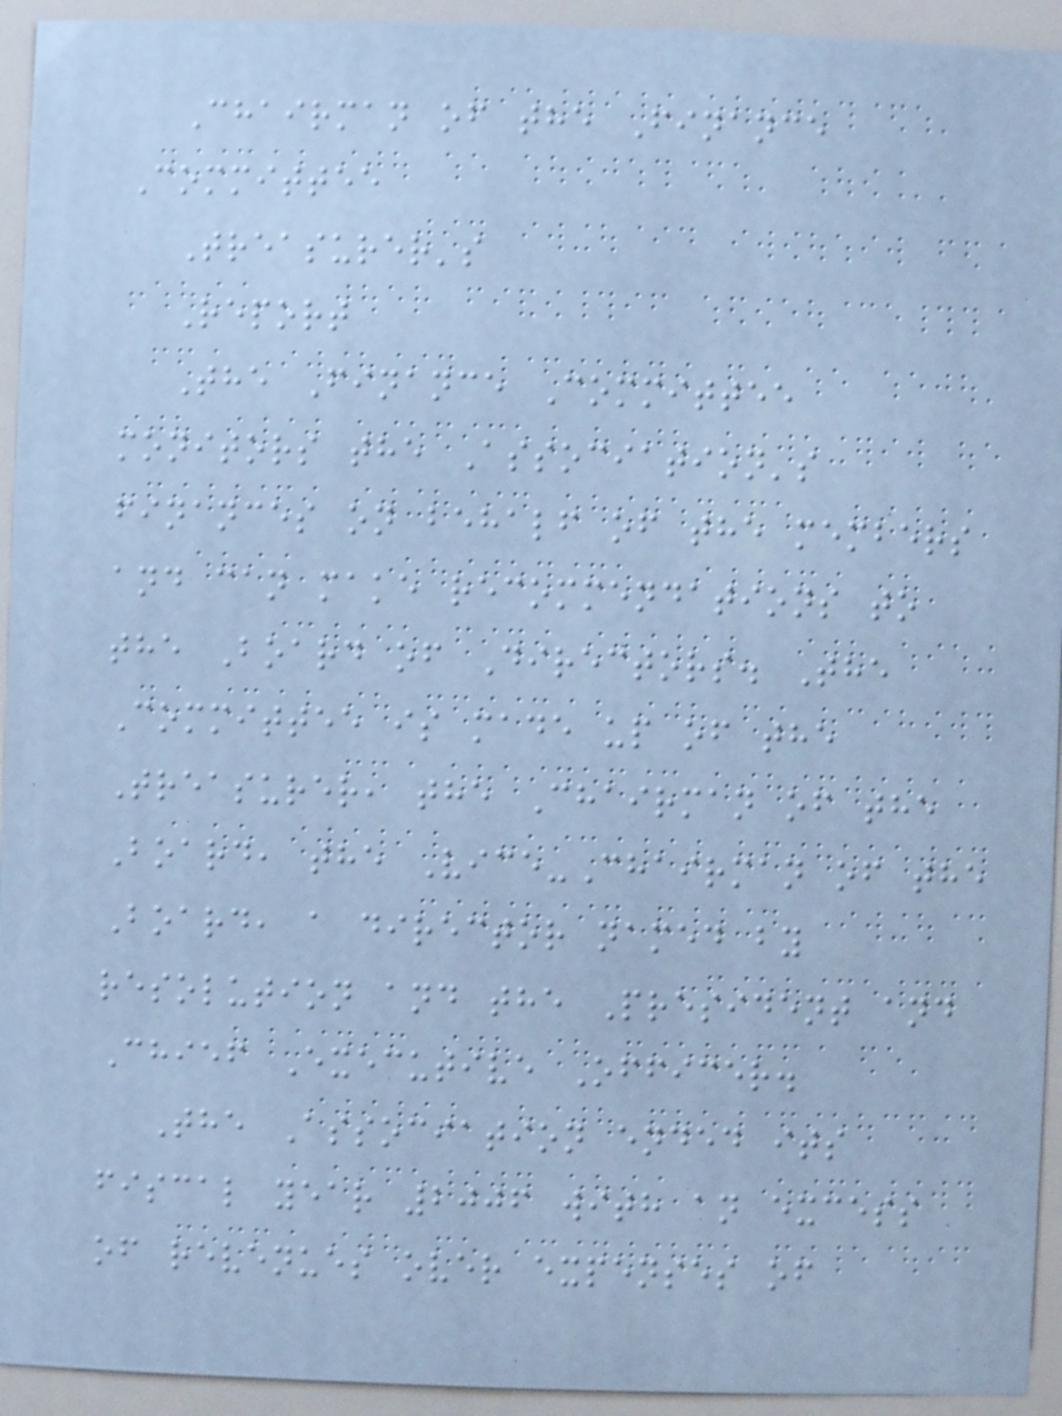Chairman of the Finance
Committee
Treasurer's
Report
The Finance Committee
monitors the Association's
finances on behalf of the members
and can make recommendations to
the Board of Directors. The
Committee is made up of the
Treasurer, the Chairman of the
Board, the Vice-Chairman of the
Board, a director named by
resolution and the President and
Chief Executive Officer.
The Association ended its
fiscal year 2006 with an excess
of revenues over expenses of
